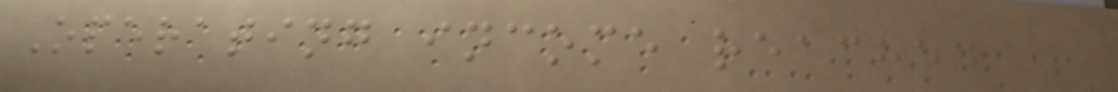Operating income reached
